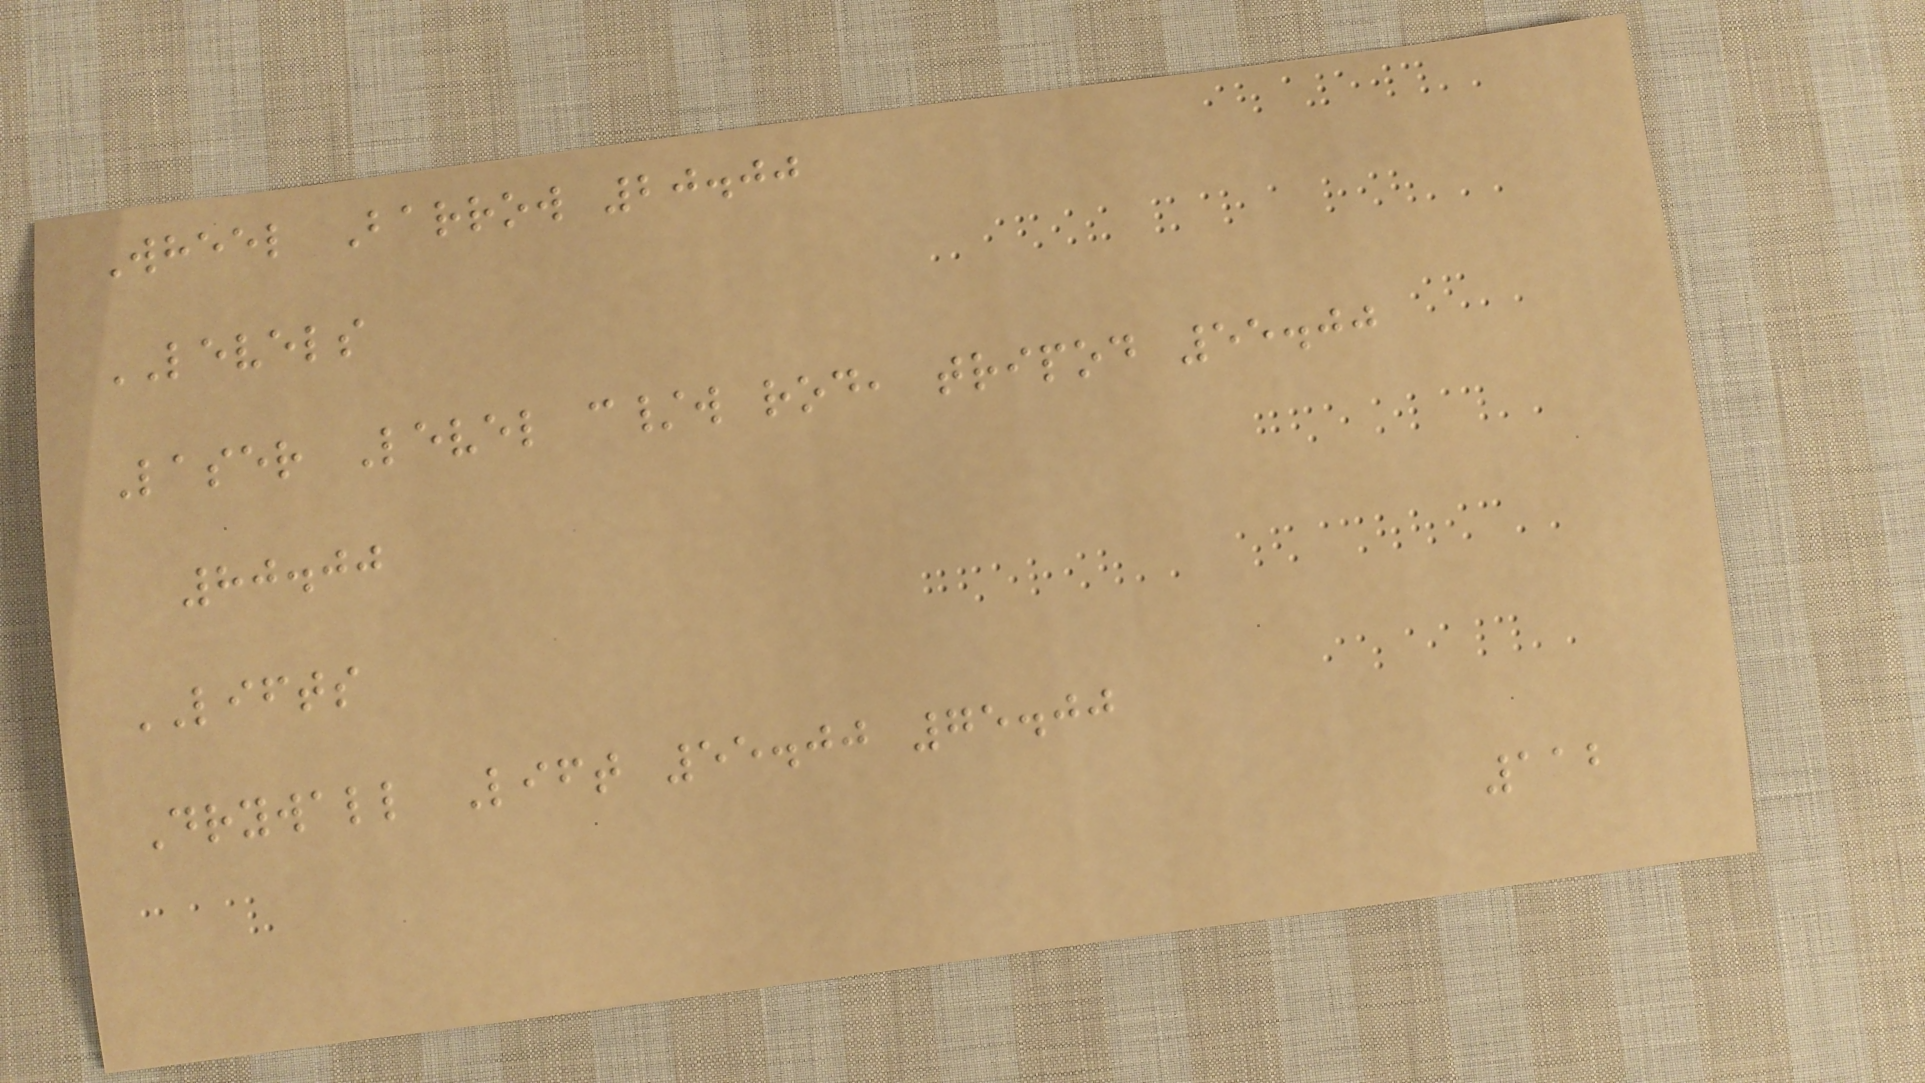Wheel Barrow 20.00
LEVELS
Laser Level c/w rod, tripod 55.00
80.00
LIFTS
Drywall Lift 55.00 75.00
112
